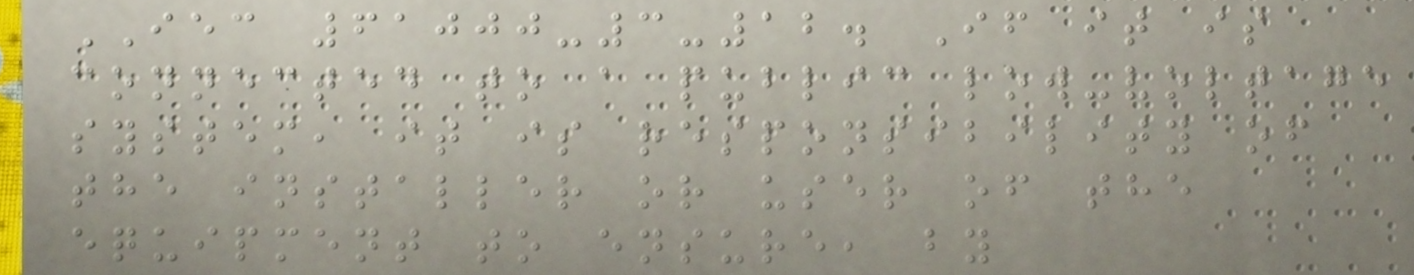IEC 61000-3-12. If it is
connected to a public low-voltage
system, it is responsibility of
the installer or user of the
equipment to ensure, by
